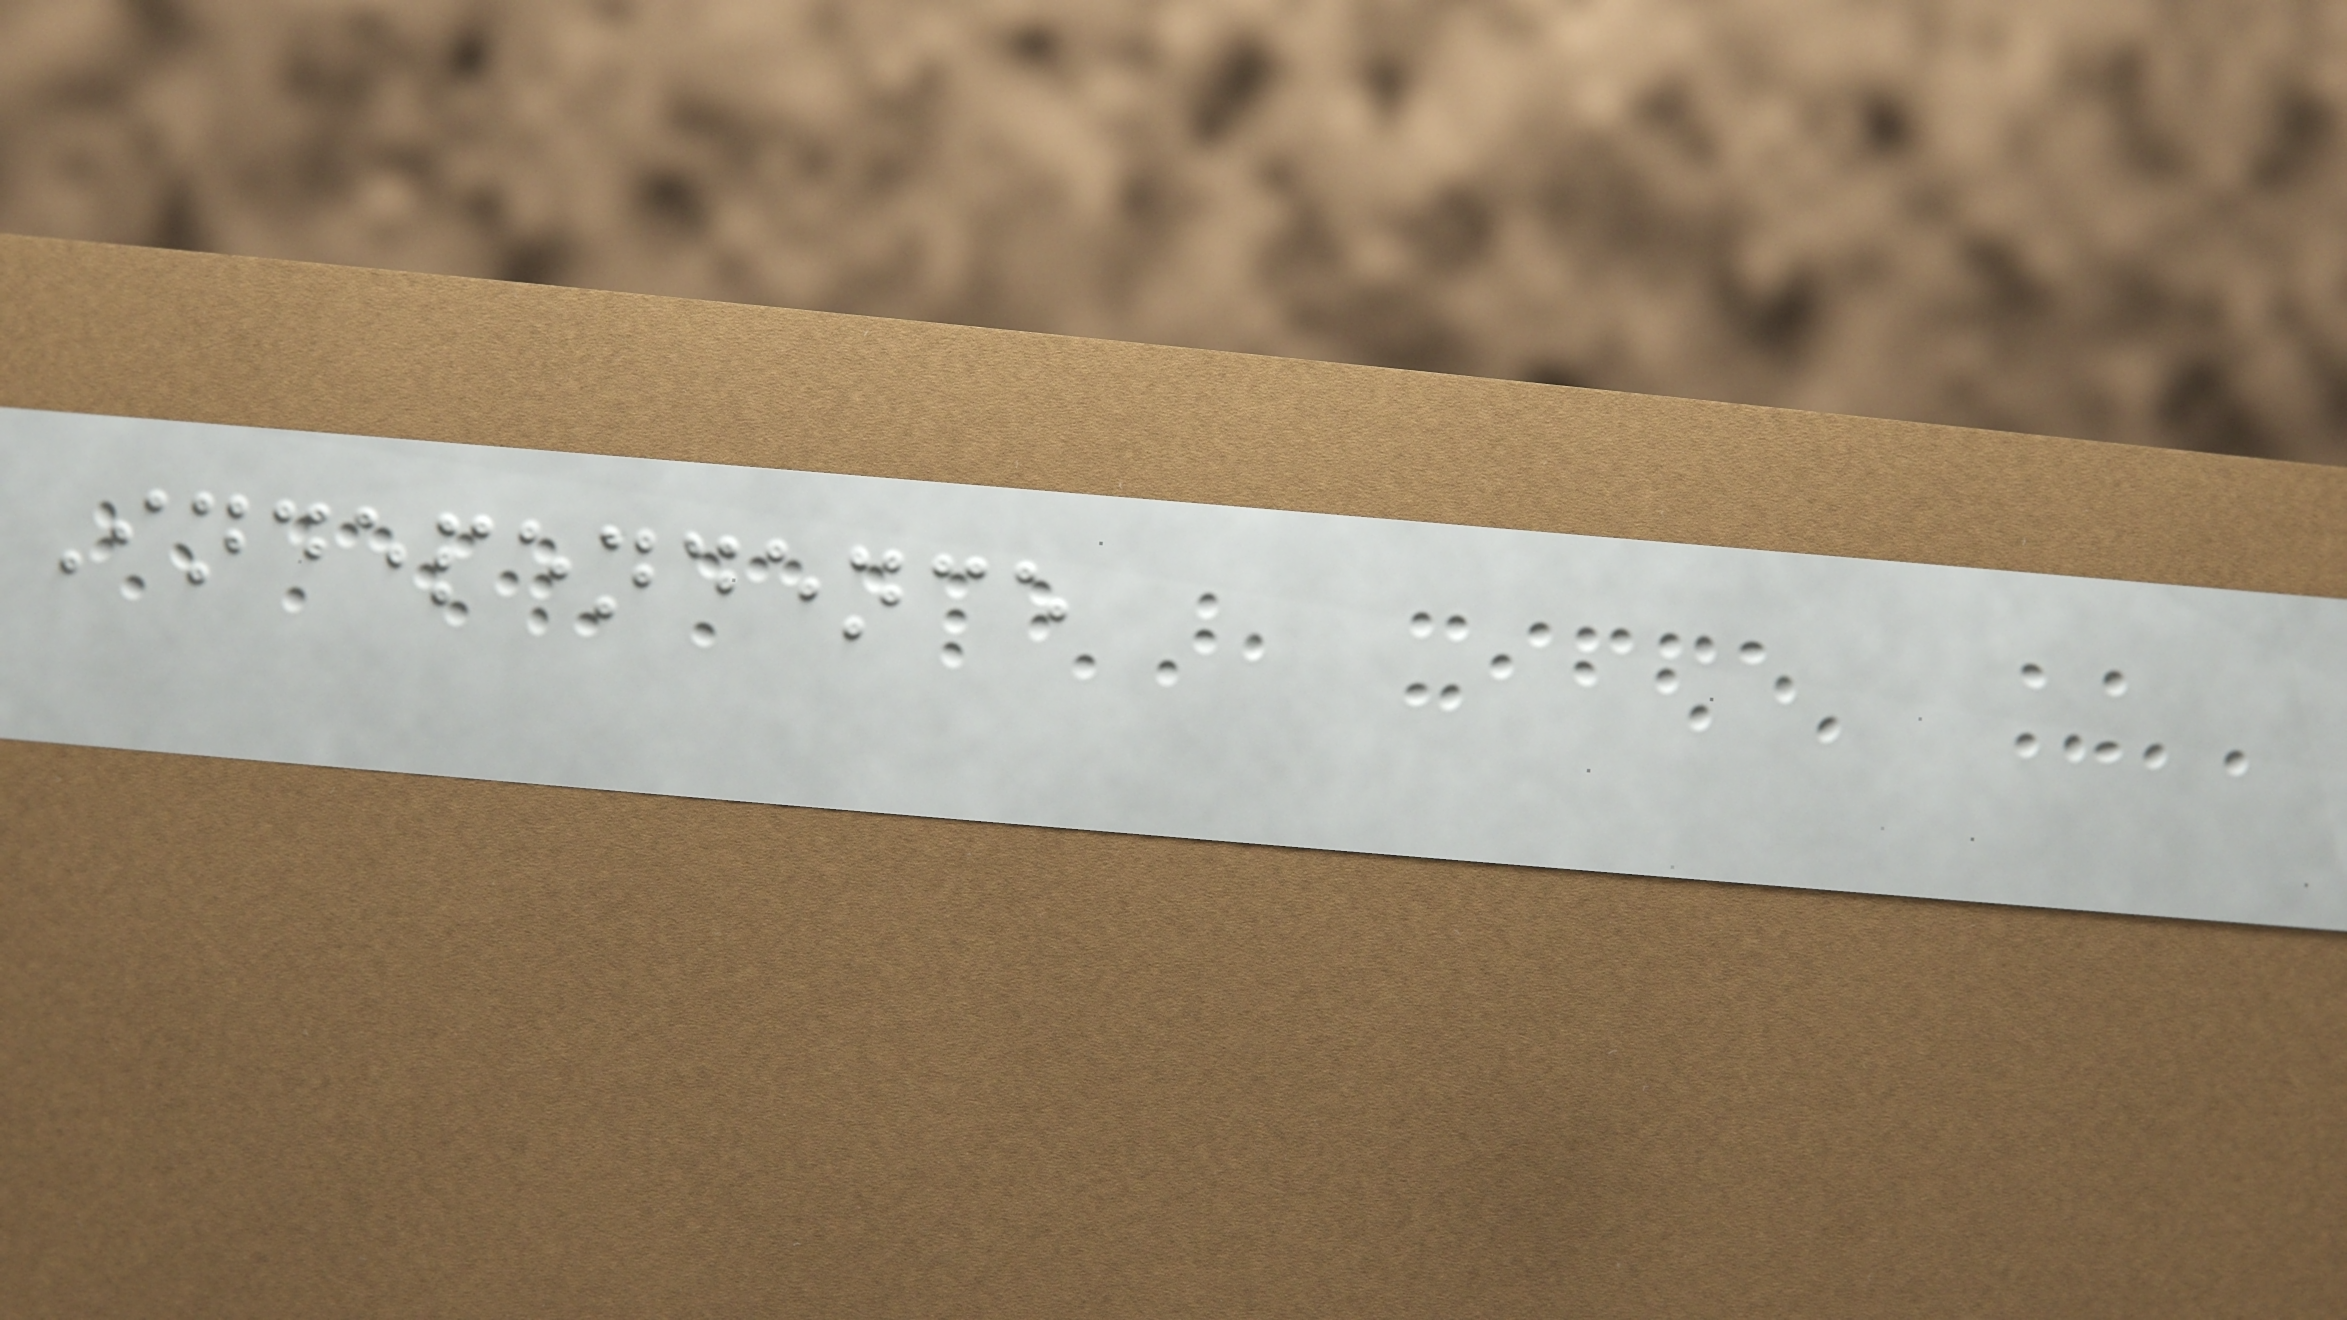Independence
